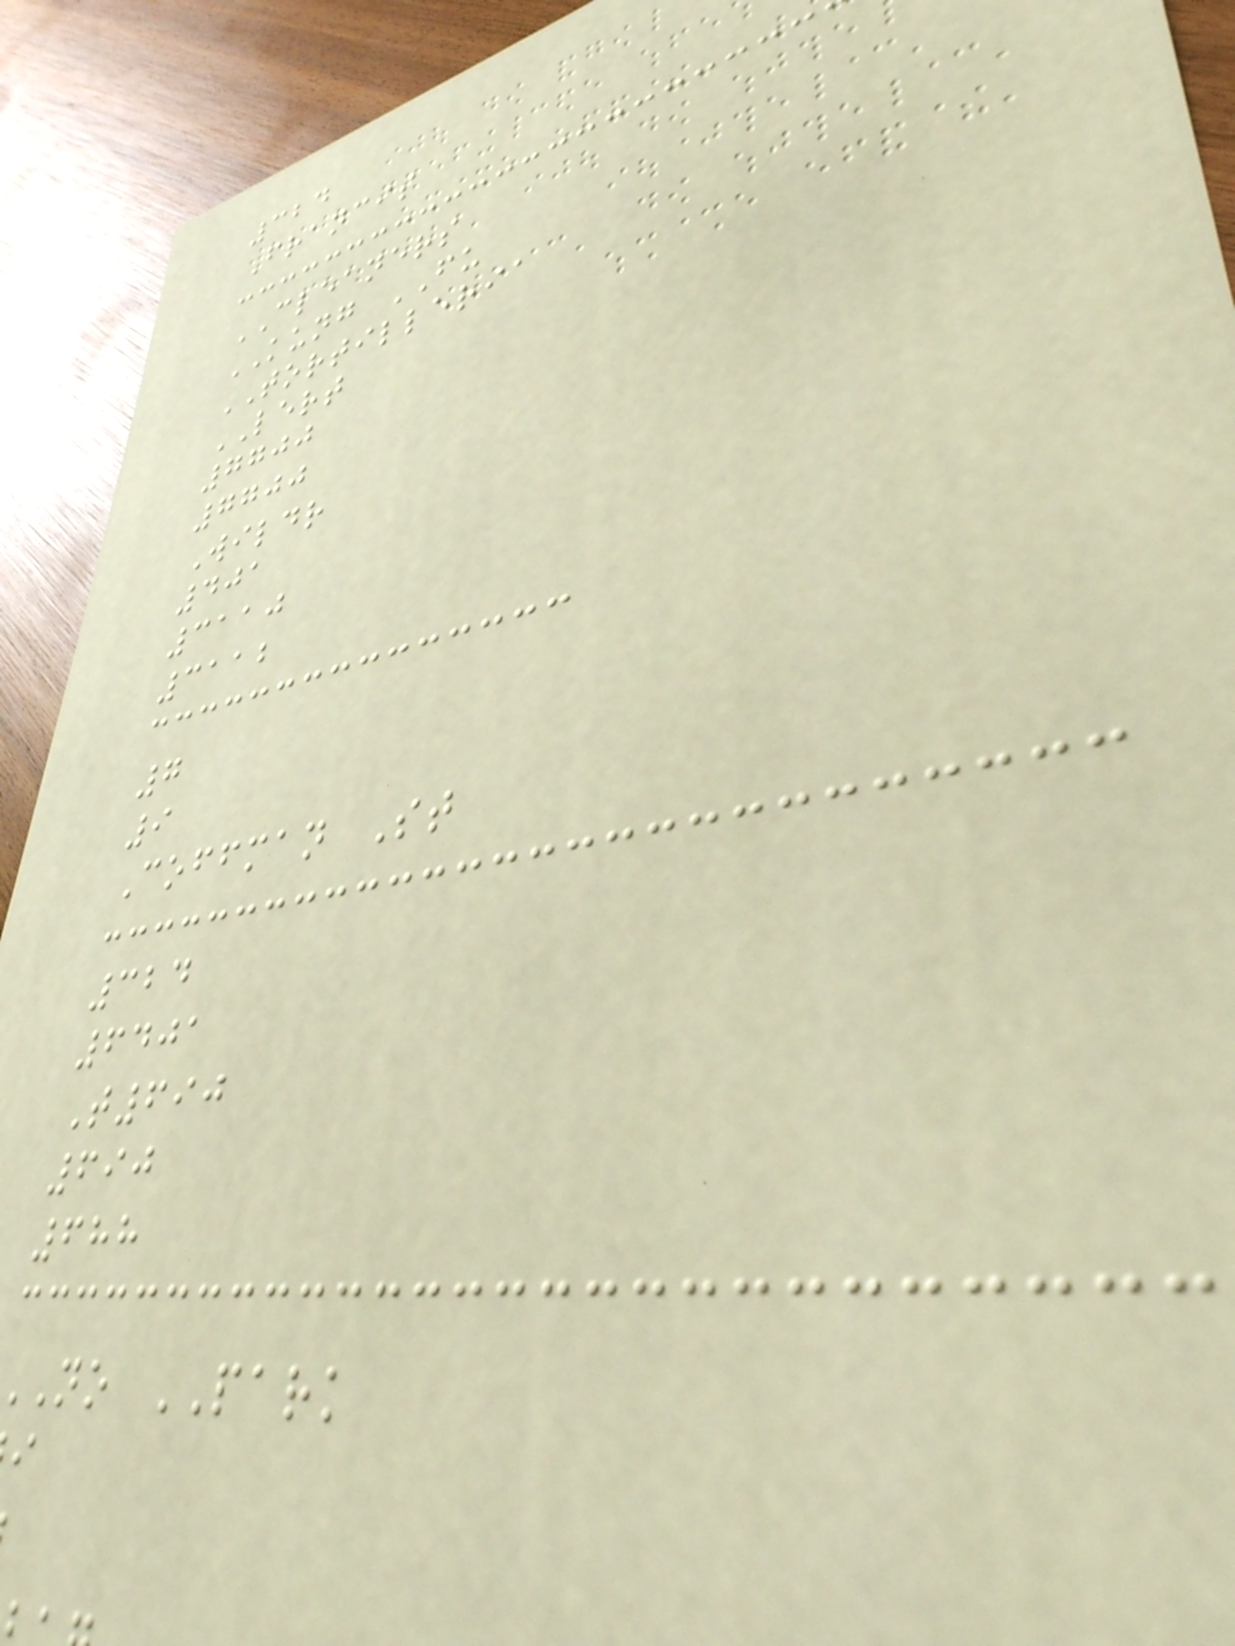324
Francis
CLEANERS
KUNG FU
TORTILLERIA
LERT
7700
7700
Wildr
401
3110
3112
7
9
Coffman St
324
6401
T690
690
688
no PARK
